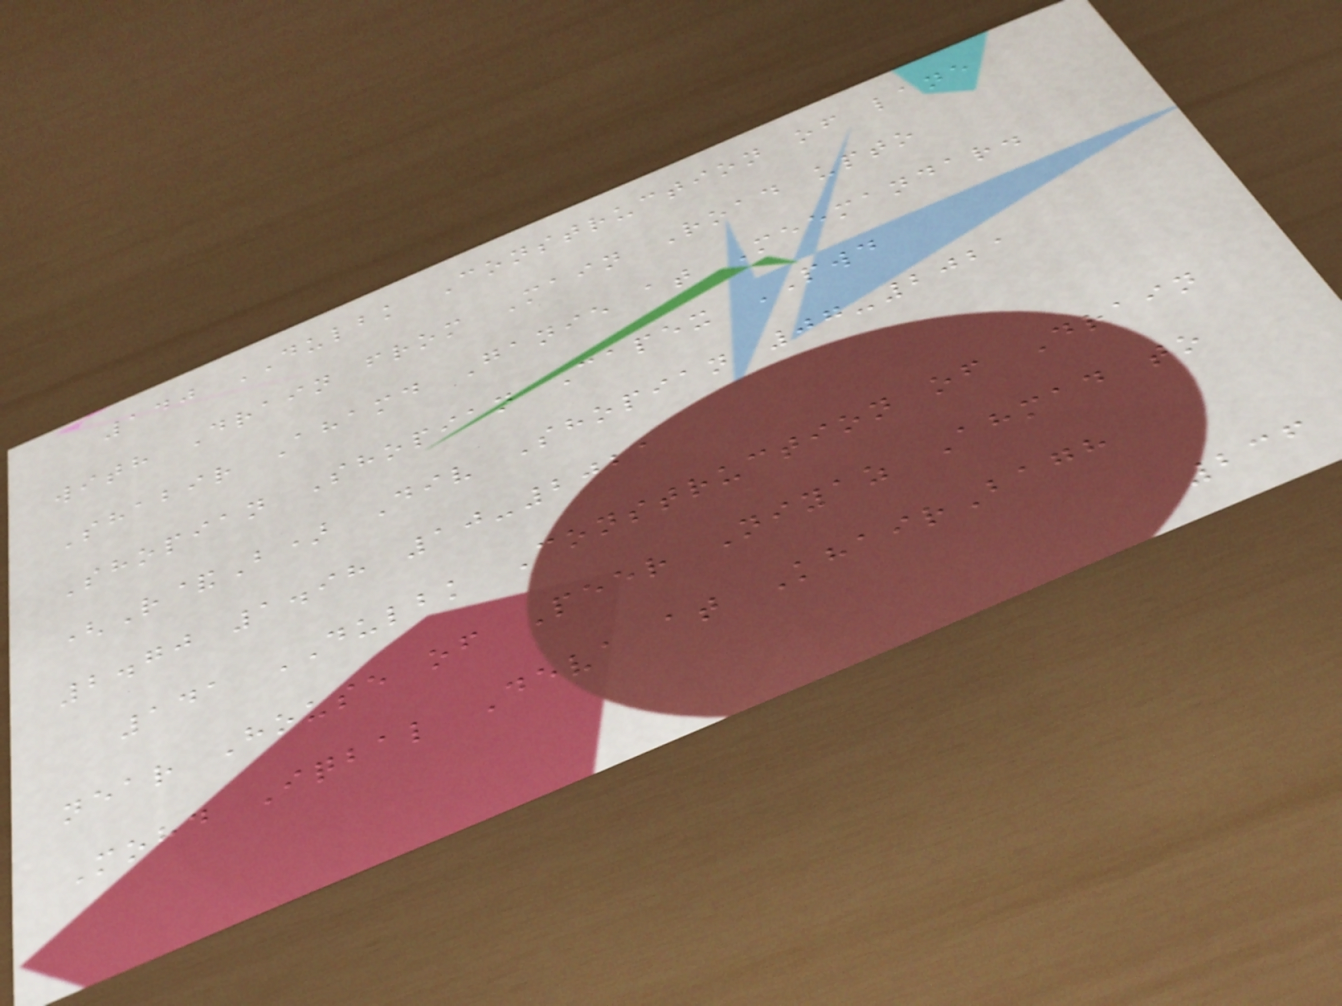140 DULBK Construction of lane
with Drain from Main Road upto
Shabir Ahamd Ganie at Meemandar.
Shopian Shopian Capex PWD
(R&B) Div Shopian 07-2021
2.70 1.98 10-2021
141 DULBK Construction of Drain
near House of Peer Niyaz Ahmad to
Mohd Iqbal Deva at KhairBagh
236
